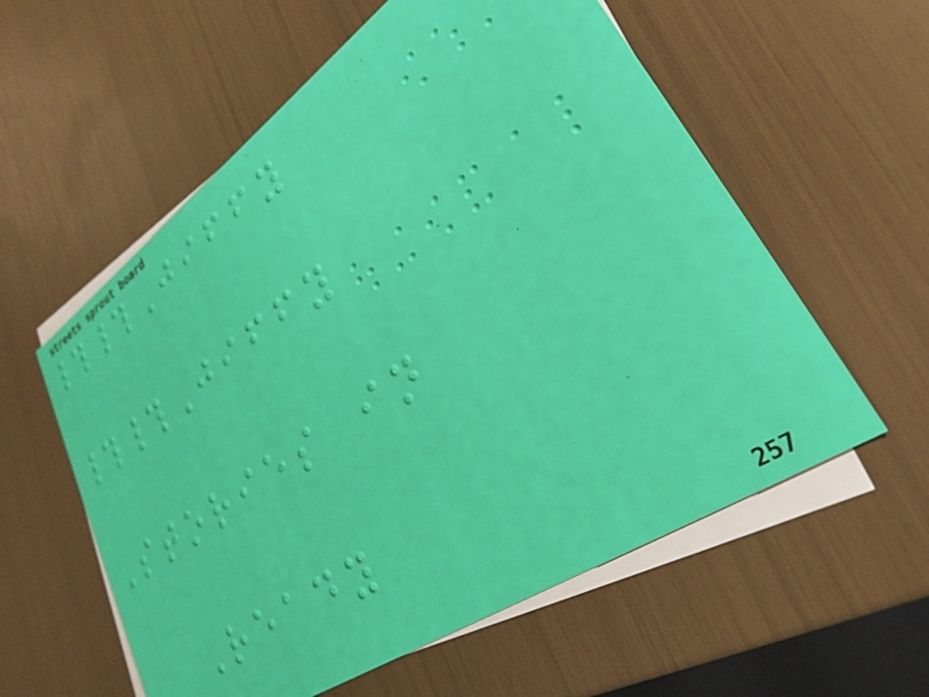##Jiffy
##Jiffy
Stories in
Ready
